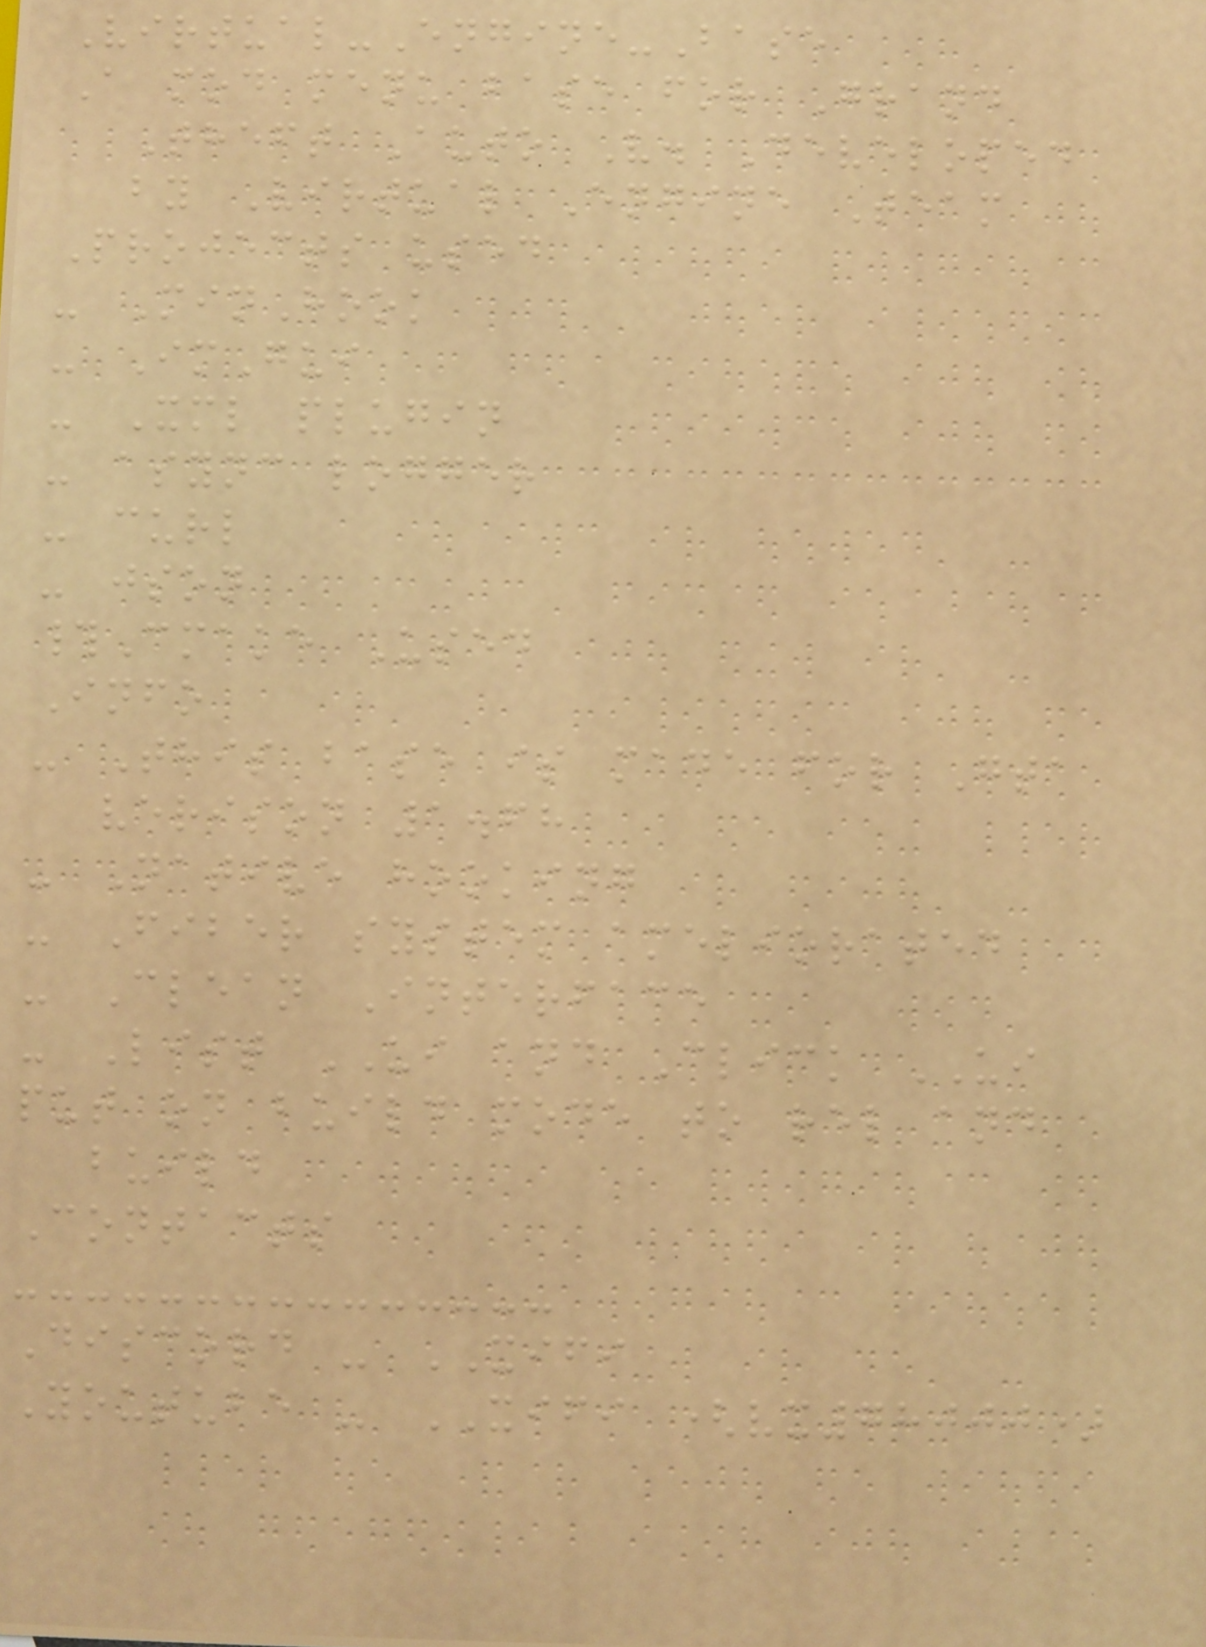Virtual-Engine-Base
A mod menu base for Grand
Theft Auto V. Developed
by Virtual Engine Team
Projects used
- MinHook
- ImGui
- Xml plugin
- async logger
- curl
- json
#Cmake Used
Info
- This base is made for Gta
verison 1.68
- Native hooking
- Fiber system ameliorated
- Clean Interface
- List UI and Click UI
put on build mode to rel and
build
Contacts
Discord - XIFI
Youtube - XIFI (vx78000)
